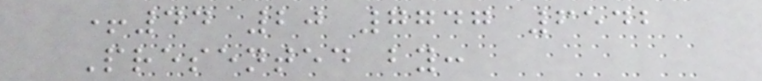+44 20 7747 6542
Presented by:
